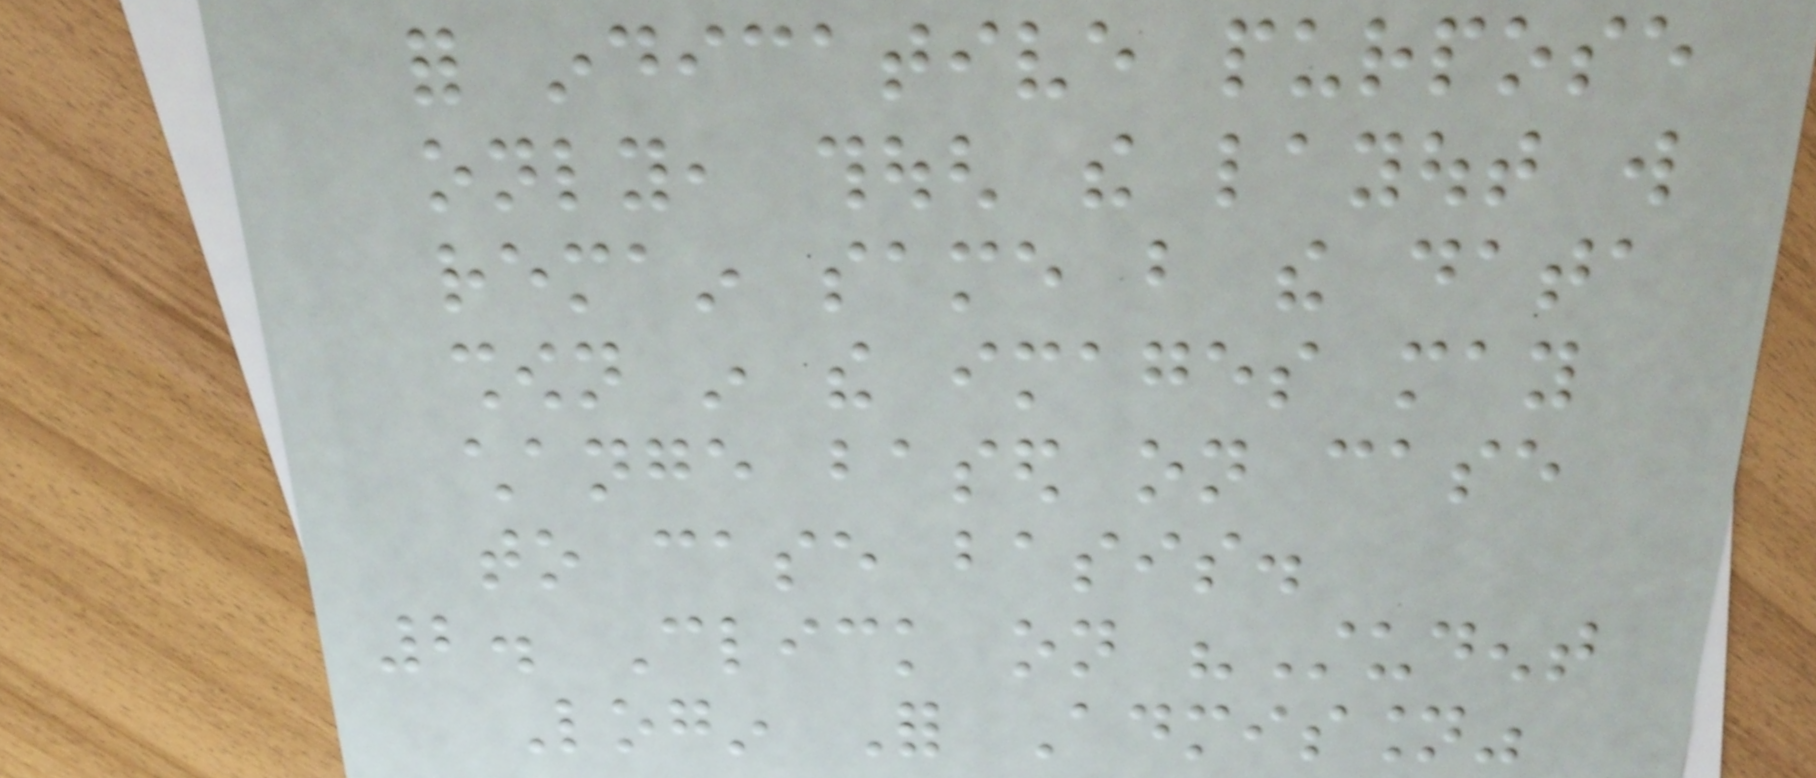for indicative purpose
only, though the layout will
remain same but the data
shown in the images may
change based on case
to case basis.
2. Click on "Student
Login For Admission"
